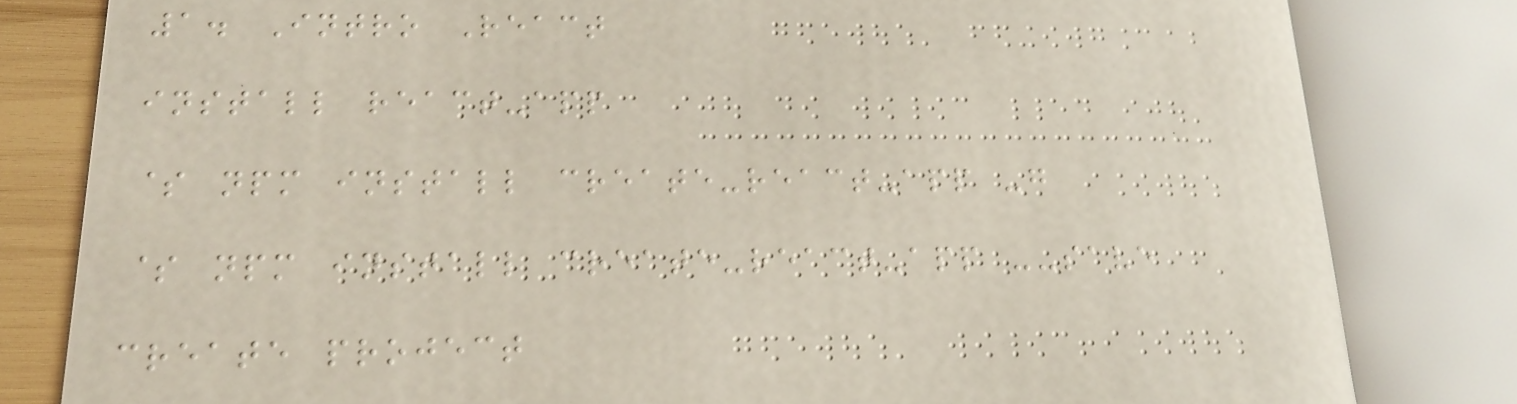1. Intro React
install react-app
$ npm install create-react-app -g
$ npm install create-react-app --save
create project
